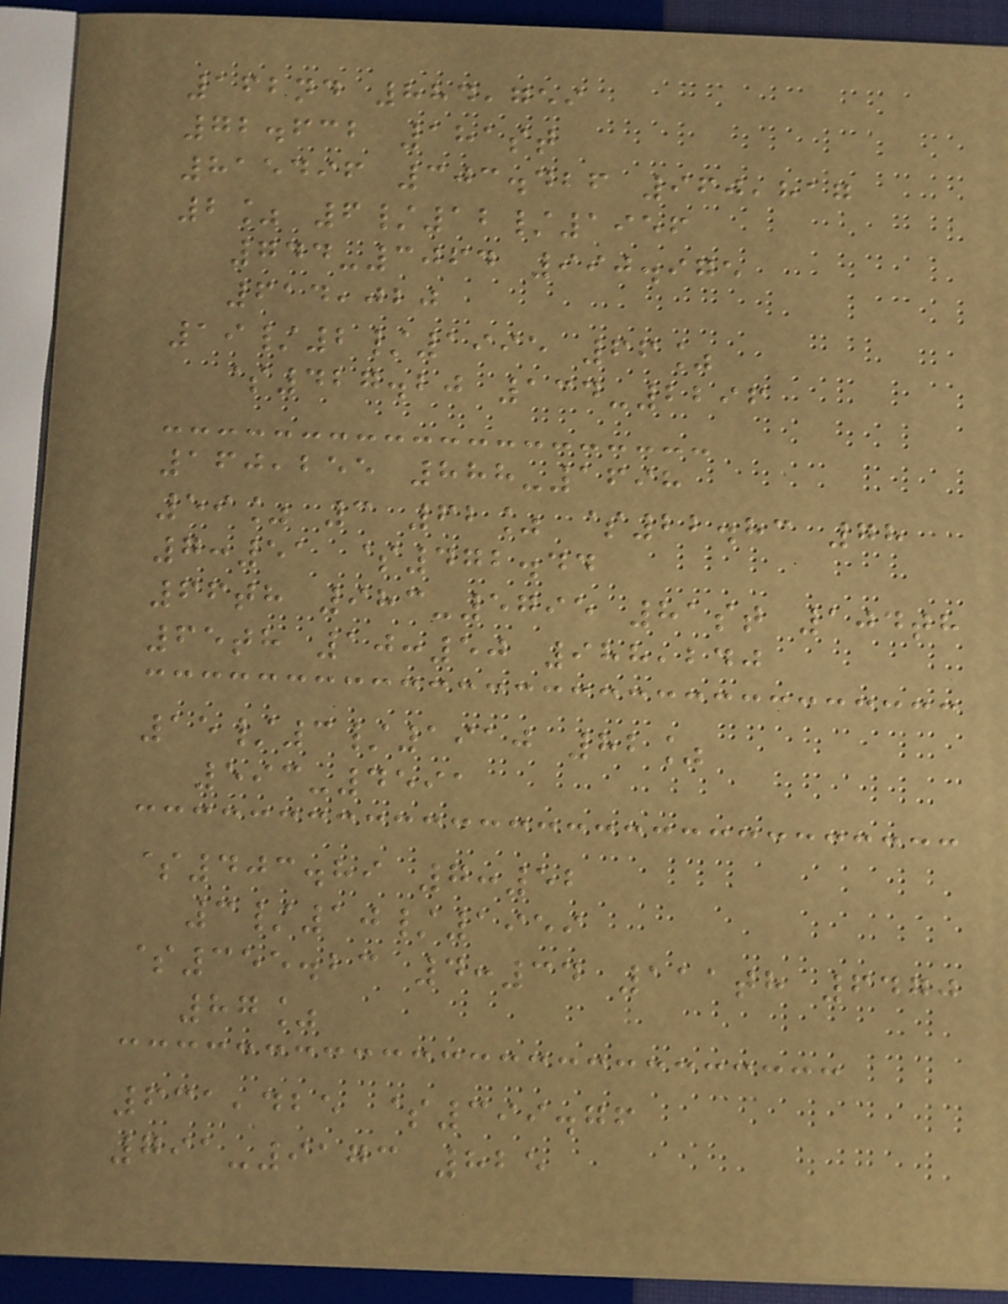162nd 884,759
72.632 181st
815496 303.426 960,817
2% 6/12/1956
744-3064 990.975
614,020
19/2/1995 66%
$427.20 134-2296
160,255 888-1698
59% 3 62% $22.83 78
7:51 $472.44
66th 983-5795 81st 104th
65th 10:50 988,240
15/3/1910 82%
593-4591
$403.89 7:52
3/10/1959
$355.23 4:34 111th 6470
87%
631,425 $399.76
791-9173 825
